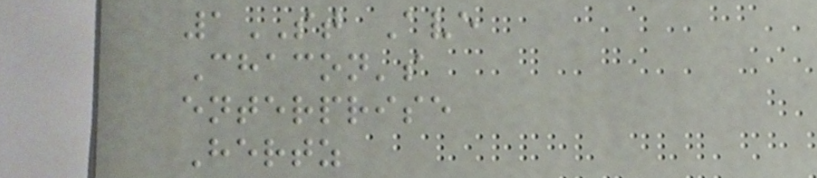1ST Ave
Chacon's
enterprise
Hertz
